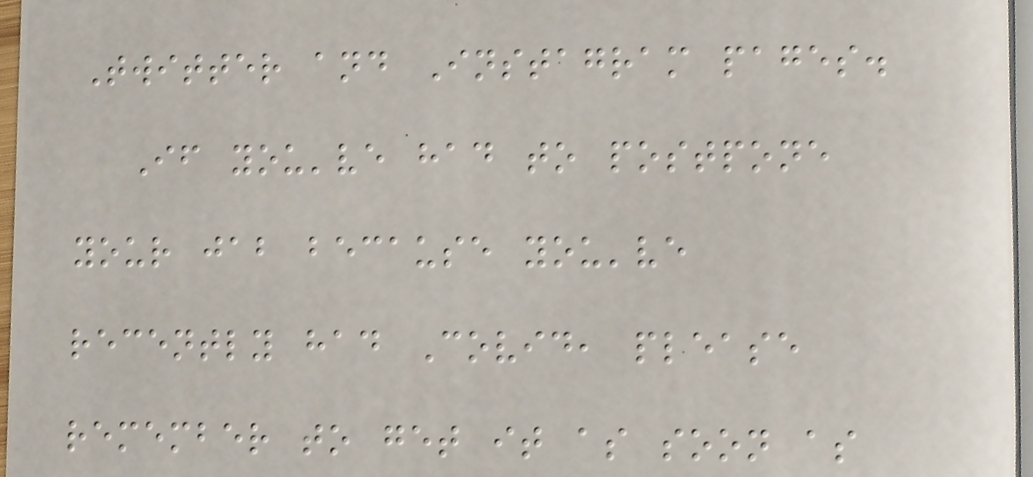Twitter and Instagram pages.
If you've had to postpone
your jab because you've
recently had Covid, please
remember to get it as soon as
